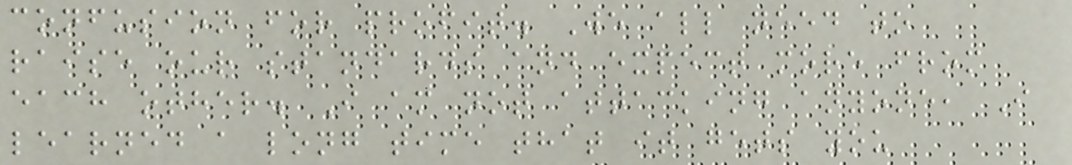confusion for profit. We all need to
raise our standards and expect more from
each other. I am not attacking anyone, I
learned a long time that it gets you
